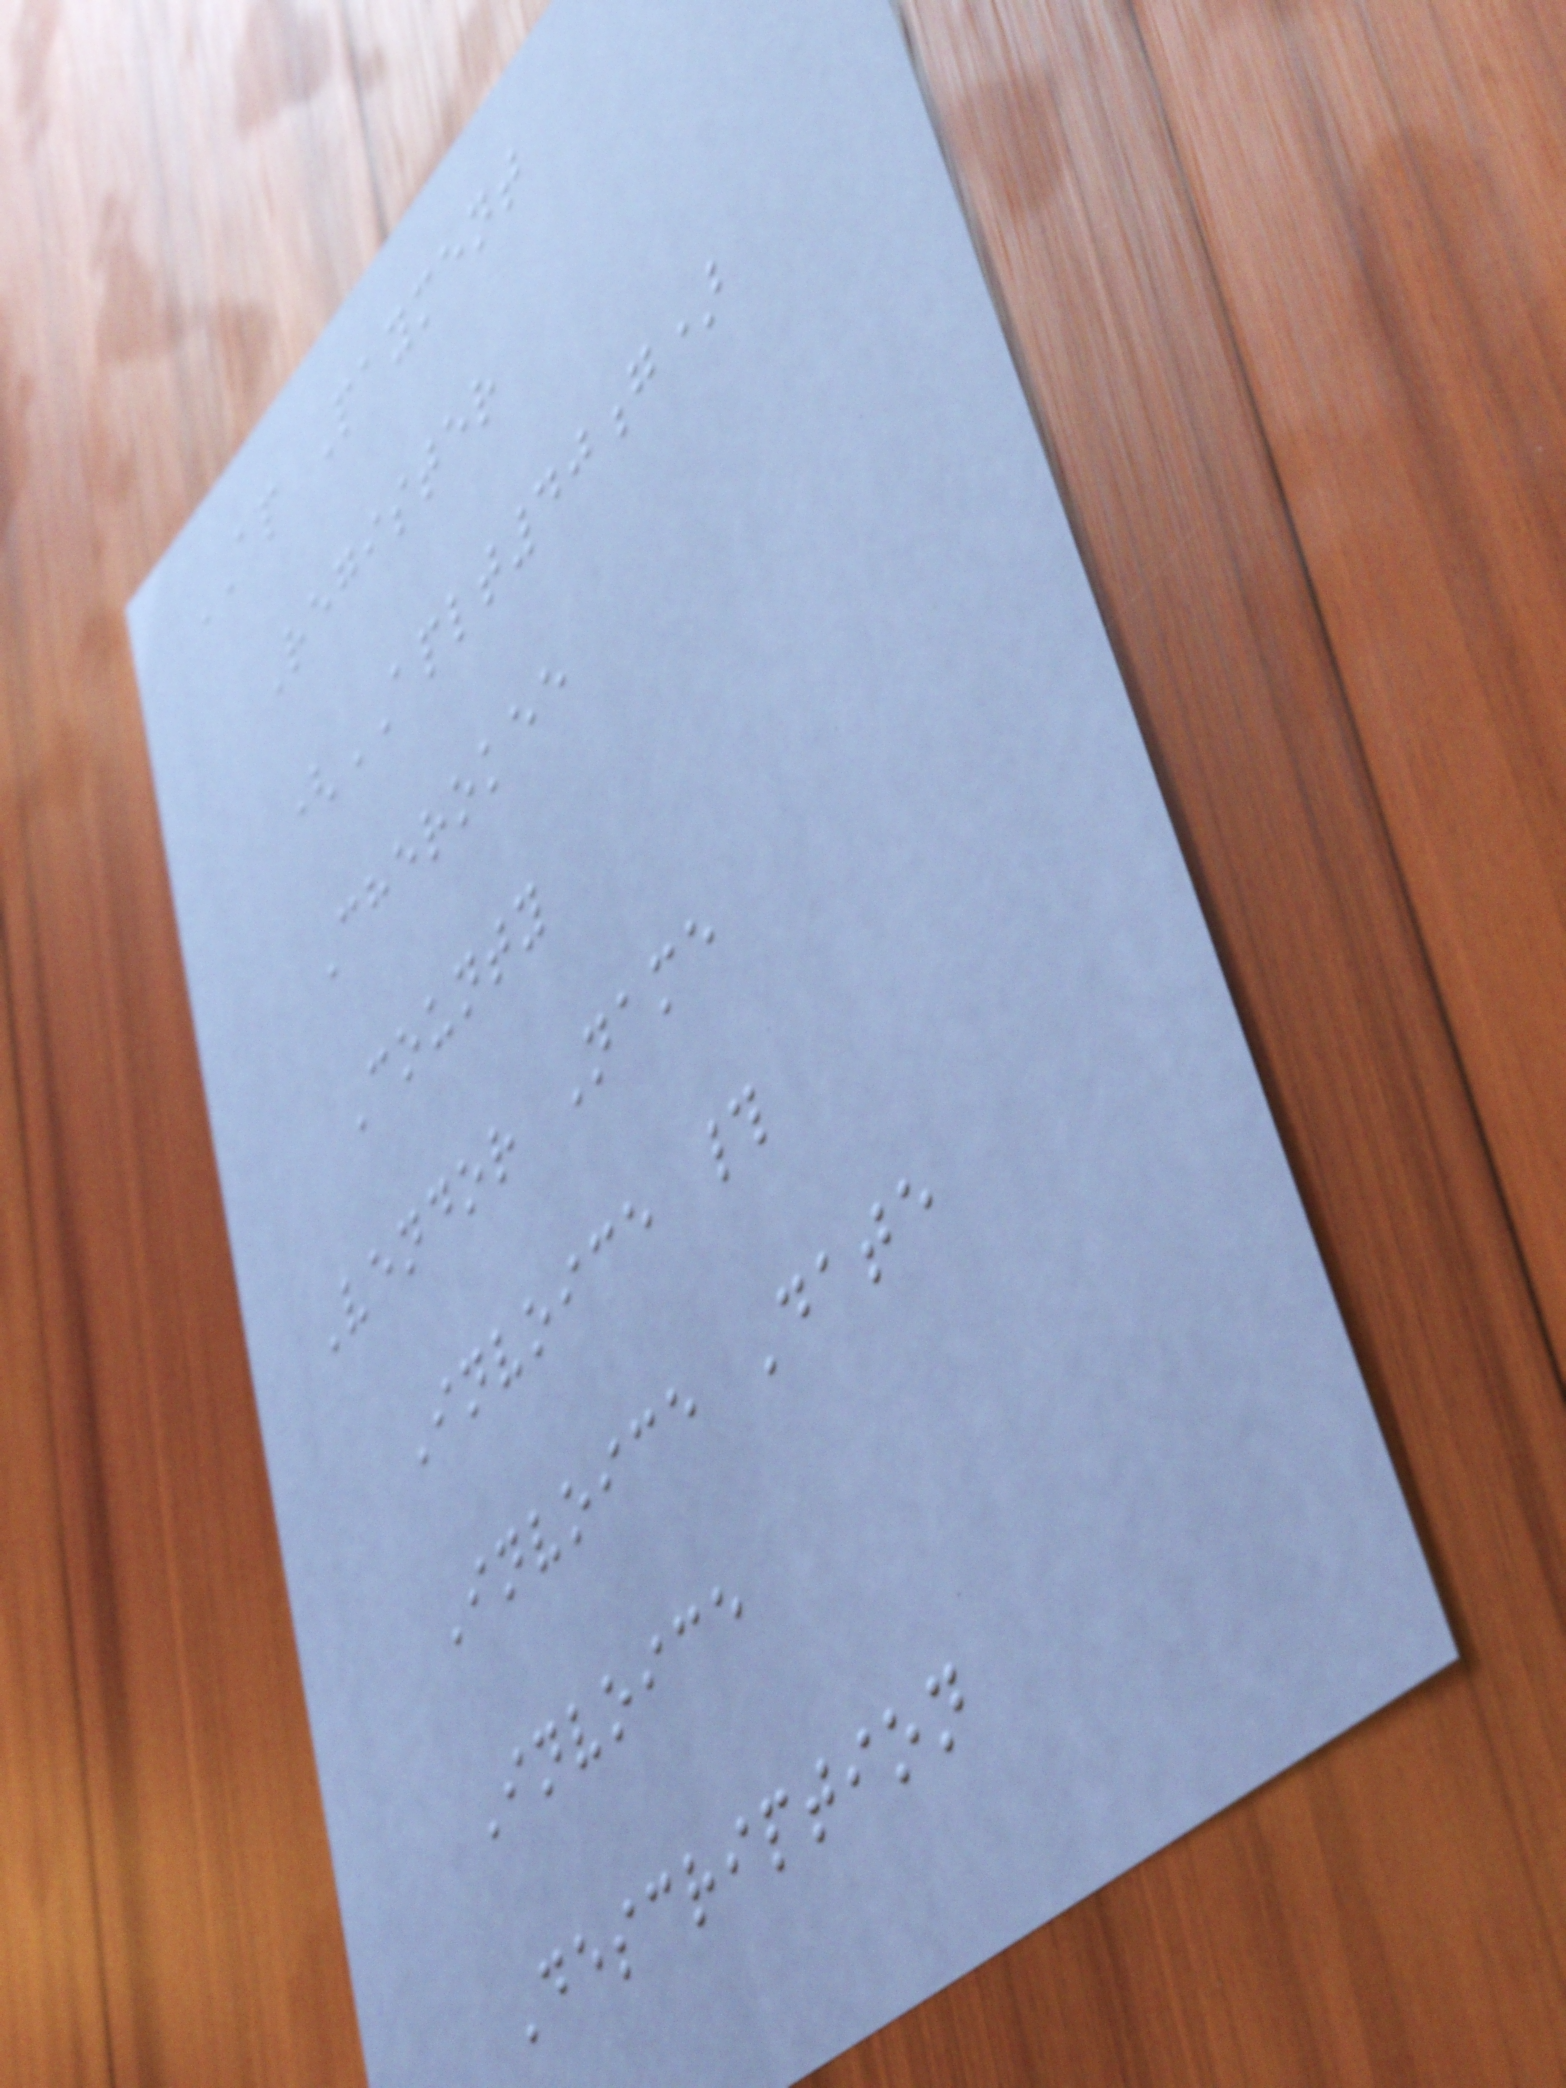AP Payment
Register
(APLT40g)
Cherokee
County
Vendor Name
Invoice #
Invoice Date
Invoice
Description
